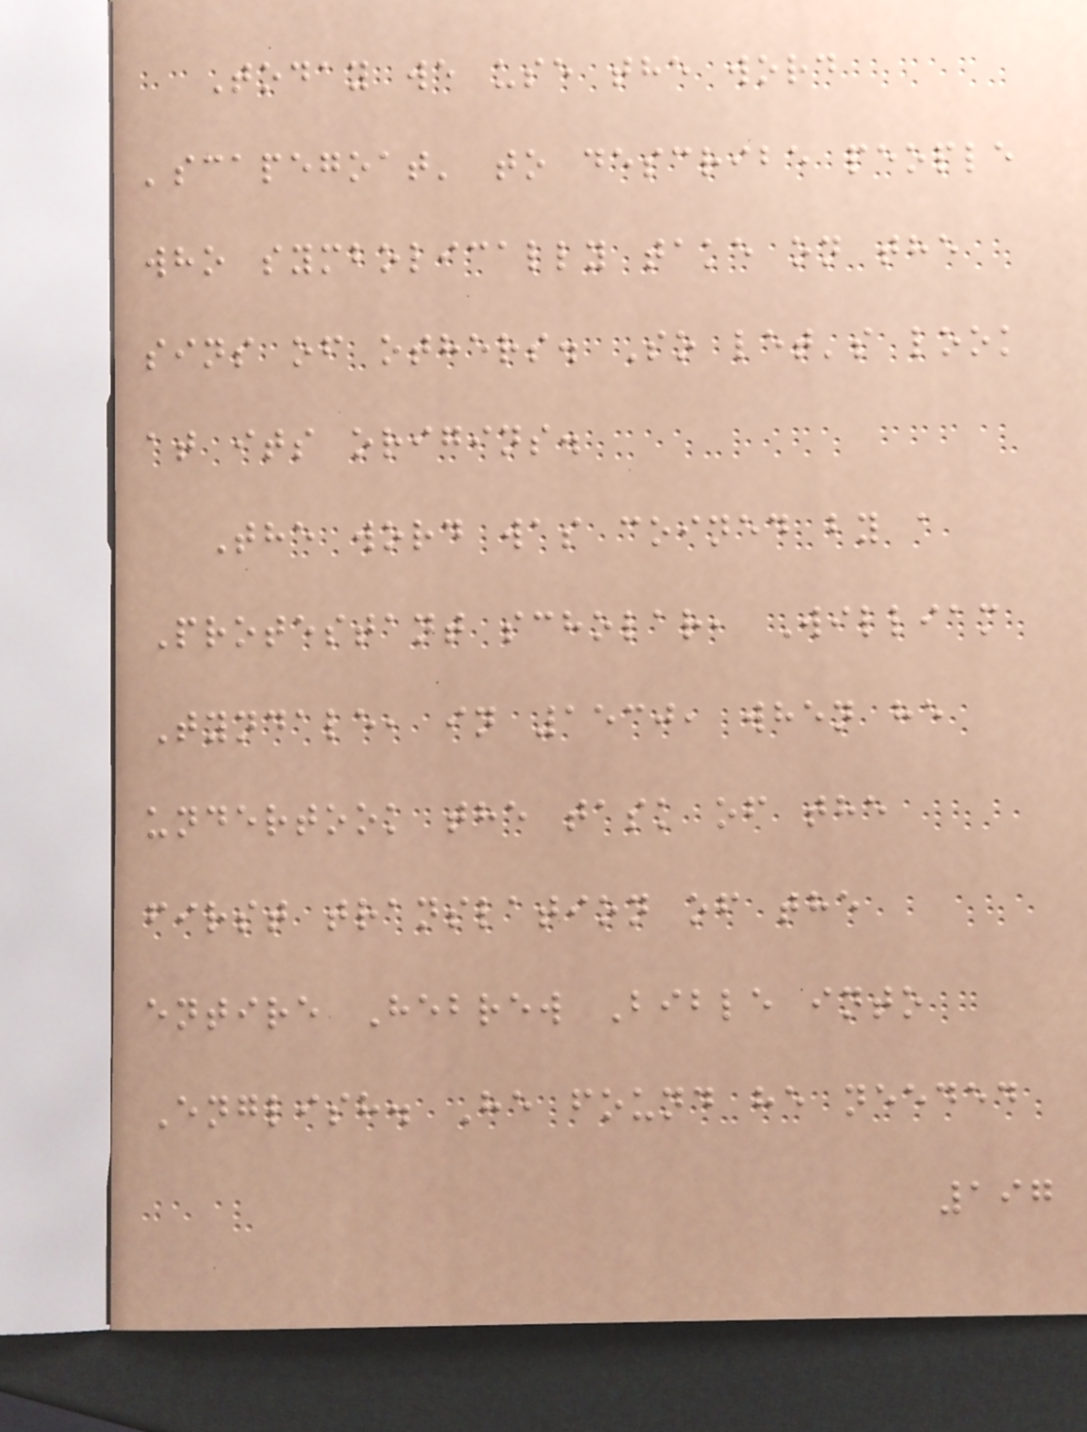Today we use the word
'scapegoat' to describe people
who symbolically take on the
sins of others. So let's look
at its origins.
The word was coined by a
Protestant scholar, William
Tyndale, in 1530, when he
undertook the task of the
first translation of the
entire Hebrew Bible into
English. He found he needed
197
